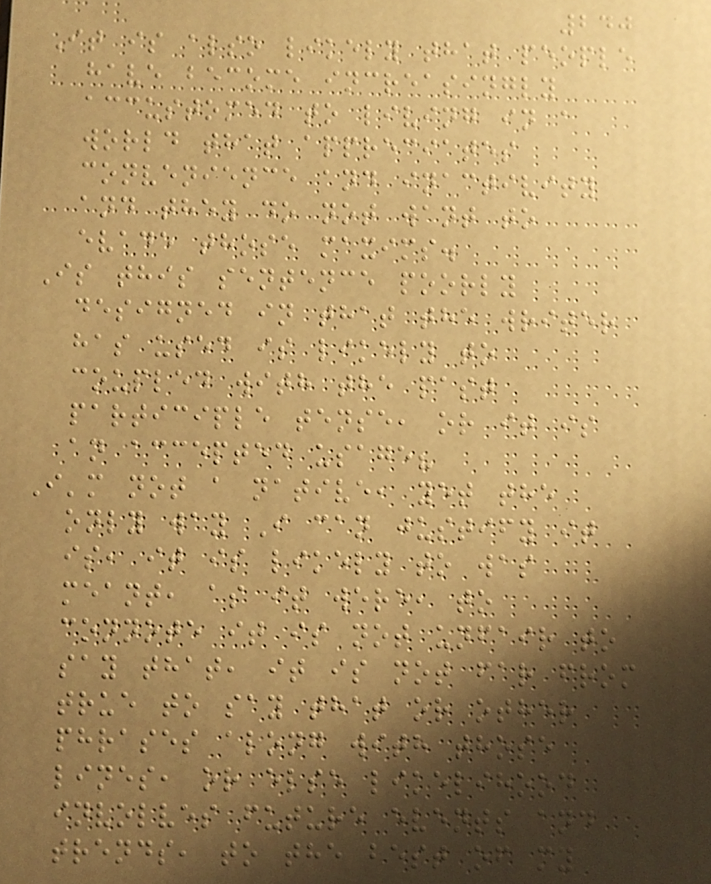240
It is also likely that people
have become increasingly
accustomed to living in a
world that appreciates
convenience and inactivity
and they do not want to
evade those maxims.
Is this sentence poorly
designed in that the writer
has used is likely to
coupled with the past
participle tense, or it is
an accepted usage?
I'm not a native, yet the
only way I can justify it
is, it is likely to was
meant, as it were, to
connote it is not unfair to
say that, it is not far from
true to say that or other
phrases along with those
lines, or else likelihood
involves future events and
trends, to the best of my
